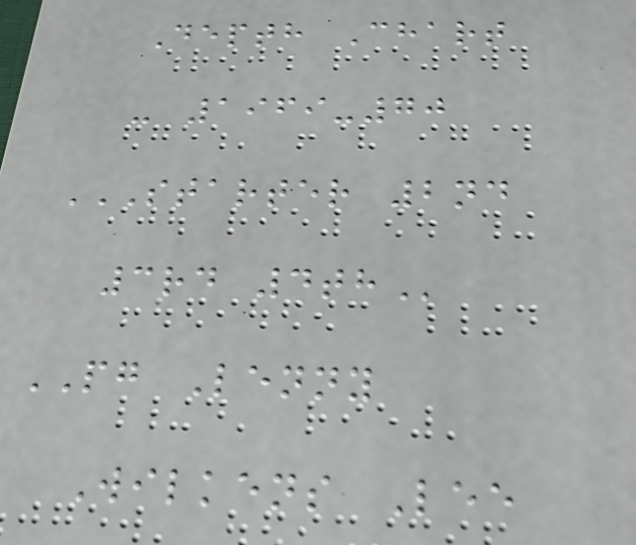Depth Chart
- 1969-70
STARTER 2ND
3RD 4TH
PG Lenny
Wilkens Lee
